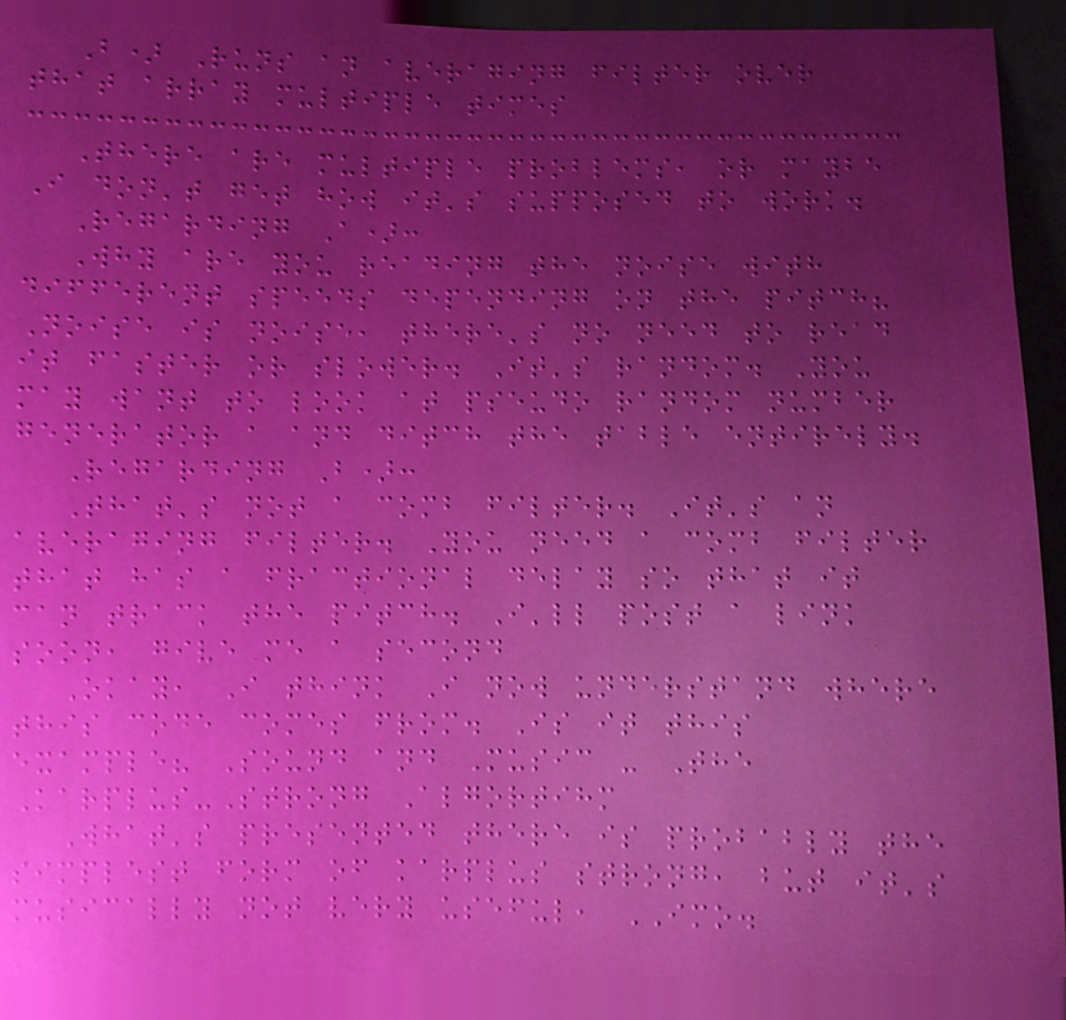B) Runs an averaging filter over
that array multiple times
There are multiple problems, or maybe
I don't get how it's supposed to work.
Regarding A):
Why are you reading the noise with
different speeds depending on the pitch?
Noise is noise, there's no need to read
it faster or slower. It's random. You
may want to look at pseudo random number
generator a and ditch the table entirely.
Regarding B):
That's not a comb filter. It's an
averaging filter. You need a comb filter
that has a fractional delay so that it
can track the pitch. I'll post a link
soon, give me a second
Okay, I think I now understand where
this code comes from. Is it this
example? Sound and Music - The
Karplus-Strong Algortihm
What's presented there is probably the
simplest form of karplus strong, but it's
musically not very useful, IMO.
